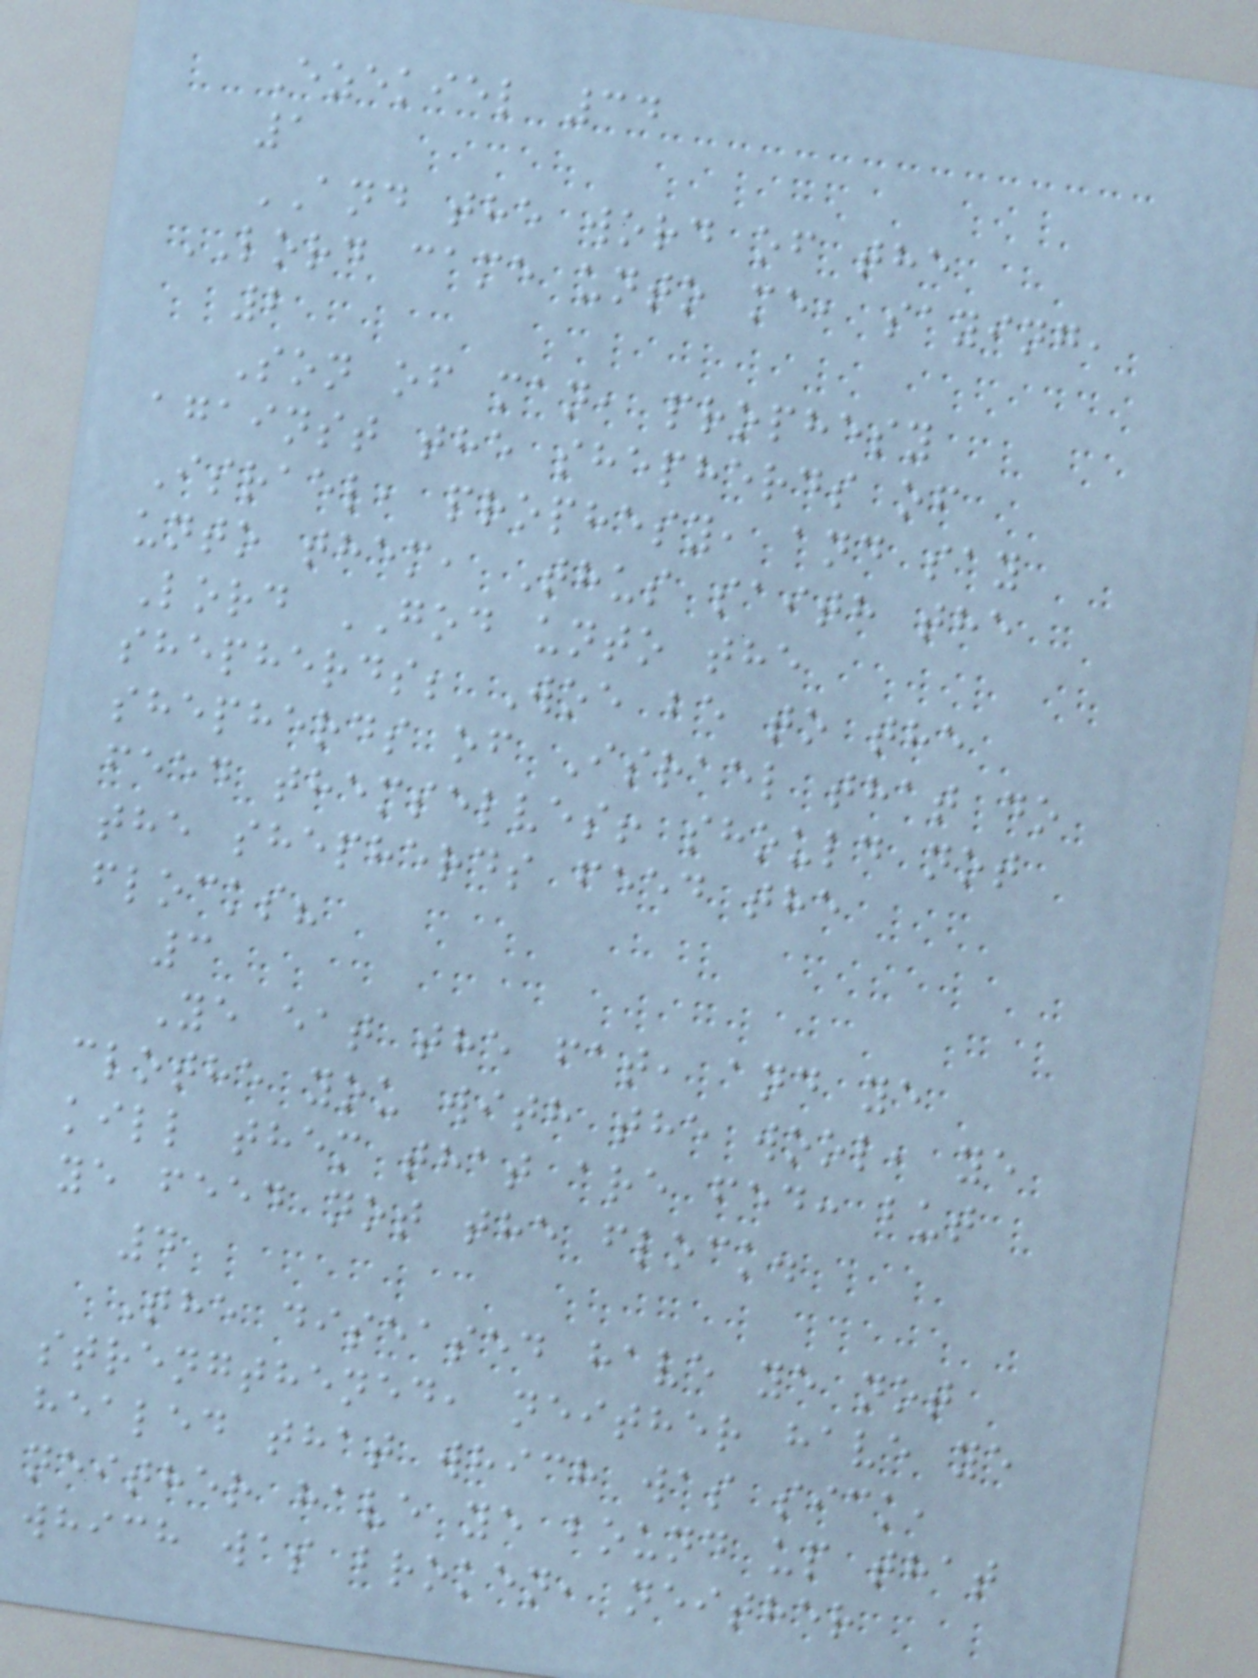Ezekiel 34
1
AND the word of the
LORD came unto me, saying,
2
Son of man, prophesy
against the shepherds of
Israel, prophesy, and say
unto them, Thus saith the
Lord GOD unto the
shepherds; Woe be to the
shepherds of Israel that do
feed themselves! should not
the shepherds feed the
flocks?
3
Ye eat the fat, and ye
clothe you with the wool, ye
kill them that are fed: but
ye feed not the flock.
4
The diseased have ye not
strengthened, neither have ye
healed that which was sick,
neither have ye bound up that
which was broken, neither
